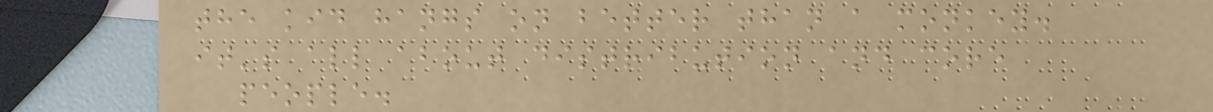the kid hangs on better than a monkey.
it's all about distribution and core
people.
